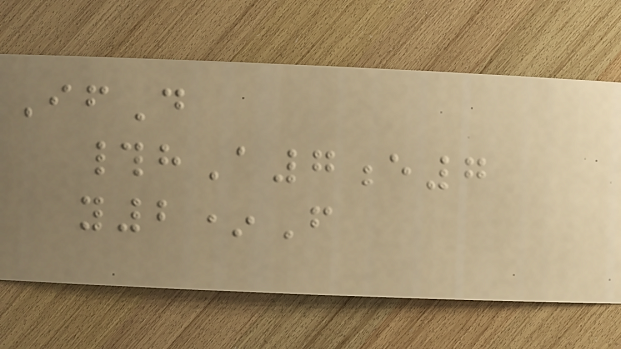IfD
#hA7e7
y2*F
